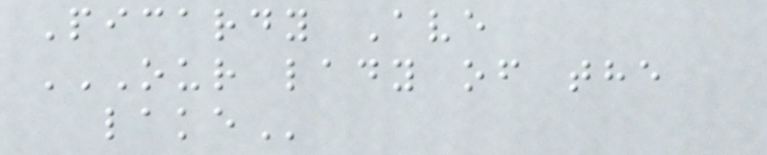Picardy Ave
OUR LADY OF THE
LAKE
